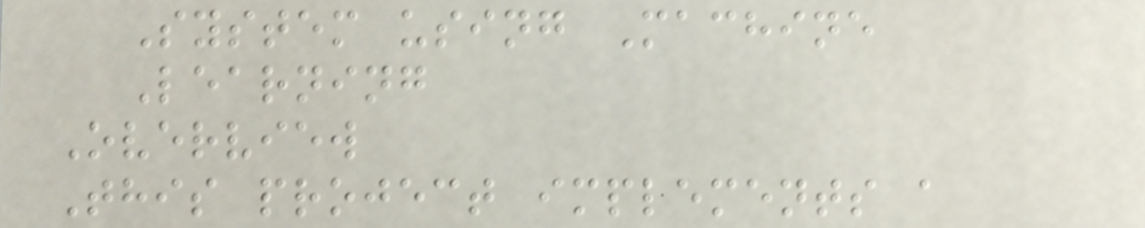System using Machine
Learning
Overview
This project implements a
